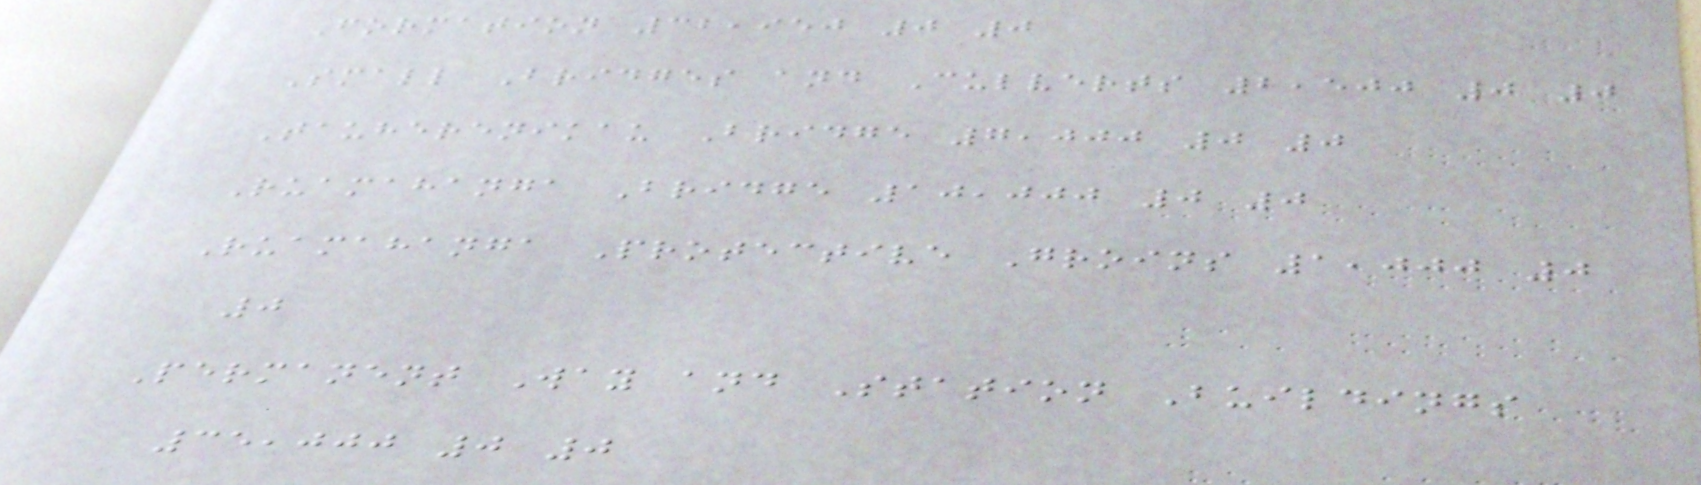Formation 32,950 0 0
Small Bridges and Culverts 2,500 0 0
Tauherenikau Bridge 7,000 0 0
Ruamahanga Bridge 10,000 0 0
Ruamahanga Protective Groins 1,000 0
0
Permanent Way and Station Buildings
35,000 0 0
